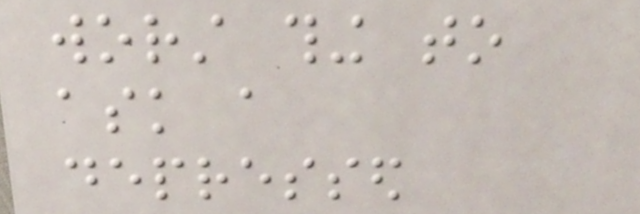worst thing to
ask a
depressed
